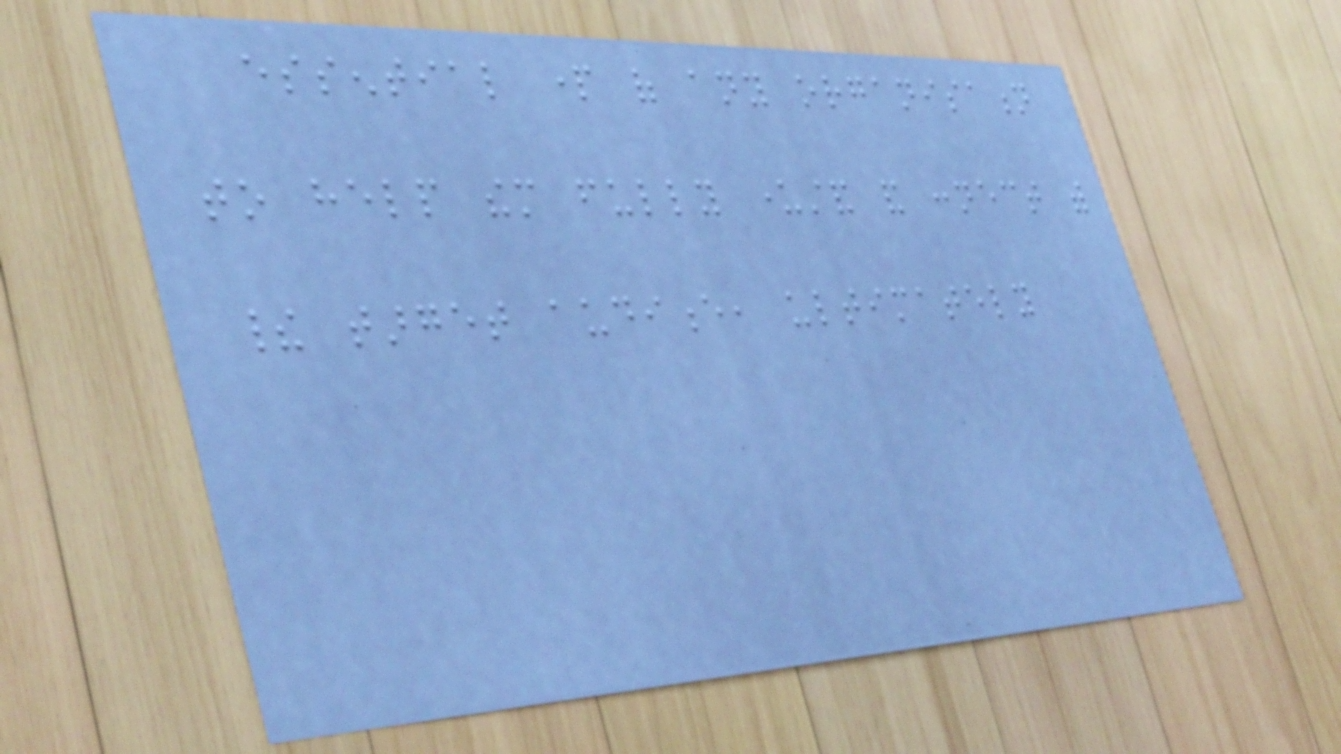essential part of any organisation
to help them fully understand and connect with
their target audience, ultimately
